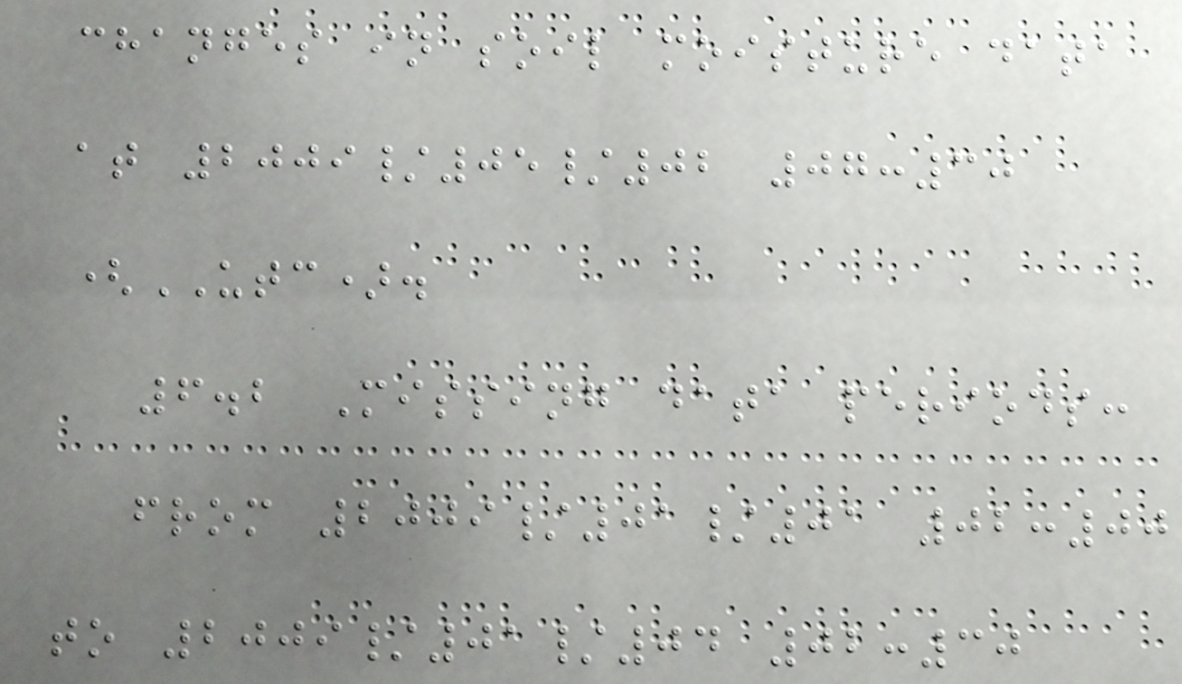changes in soil moisture data
at 2009/05/02 07:30
(UTC).
6.2 Missing data periods:
from 2009/01/01 02:00
to 2009/01/04 02:30
